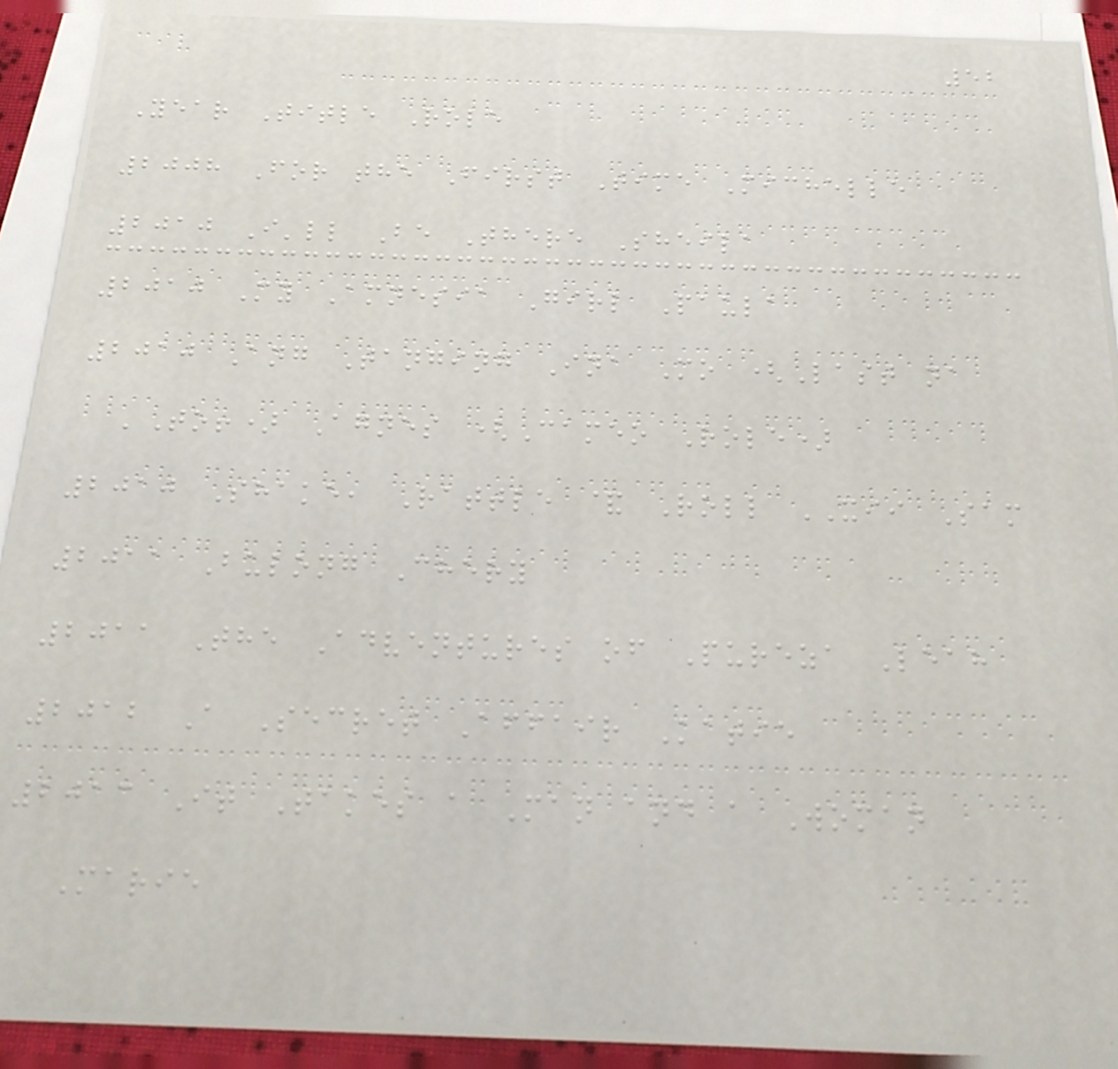52
Year Title Role
2008 For the First Time Michelle
2010 I'll Be There Sheila
2010 My Amnesia Girl Paula
2010 Ang Tanging Ina Mo (Last na
'To!) Agnes (Cameo Role)
2010 Shake, Rattle & Roll XII Sam
2011 Bulong Chery
2011 The Adventures of Pureza Leah
2012 A Secret Affair Katie
2013 It Takes a Man and a Woman
Marie
